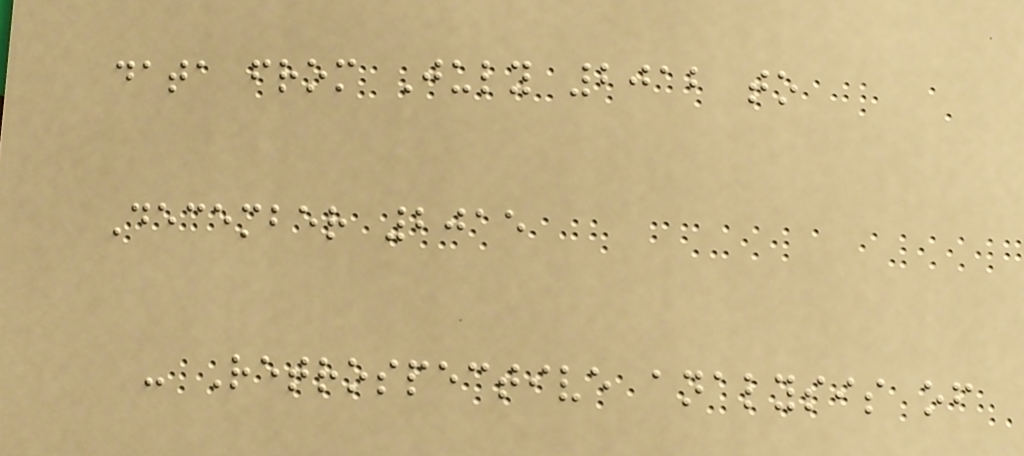data from July 2012 to
December 2015
- Retrospective analysis of
